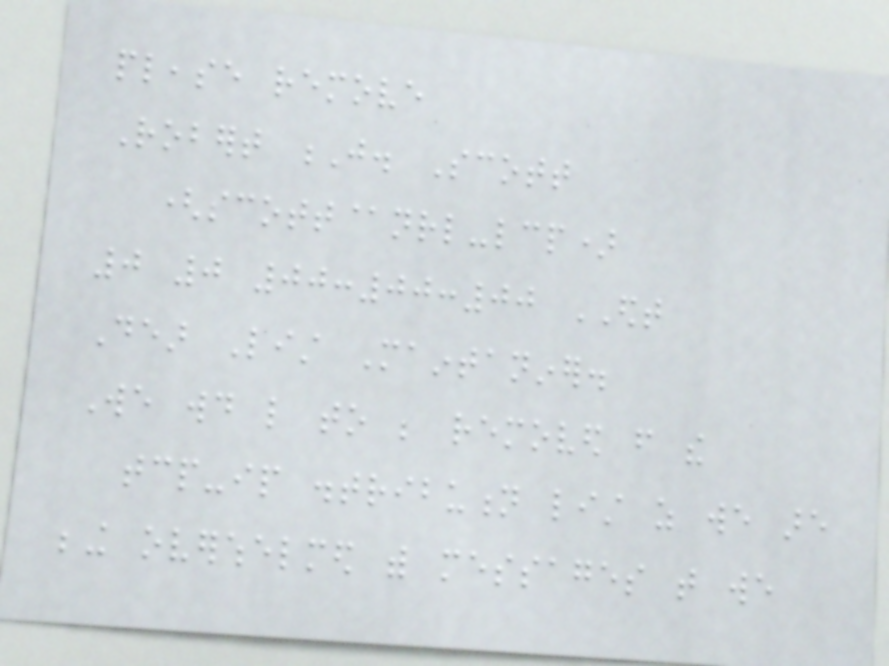please remove
Robert J. Scott
(scott@nrl-lcp)
0 0 00:00:00 EDT
Dear List Maintaniner.
We would like to be removed from the
tcp-ip distribution list as we are
being overwhelmed with messages that we
